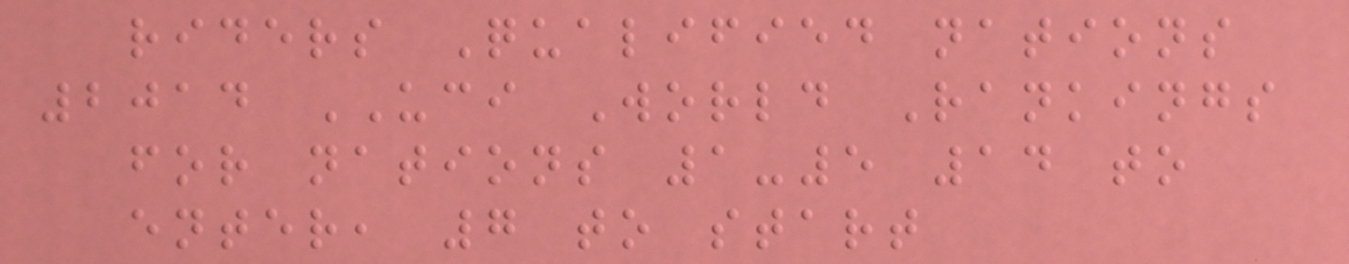riders Qualified nations
2014 UCI World Rankings
for nations 1-5 14 to
enter, 7 to start
